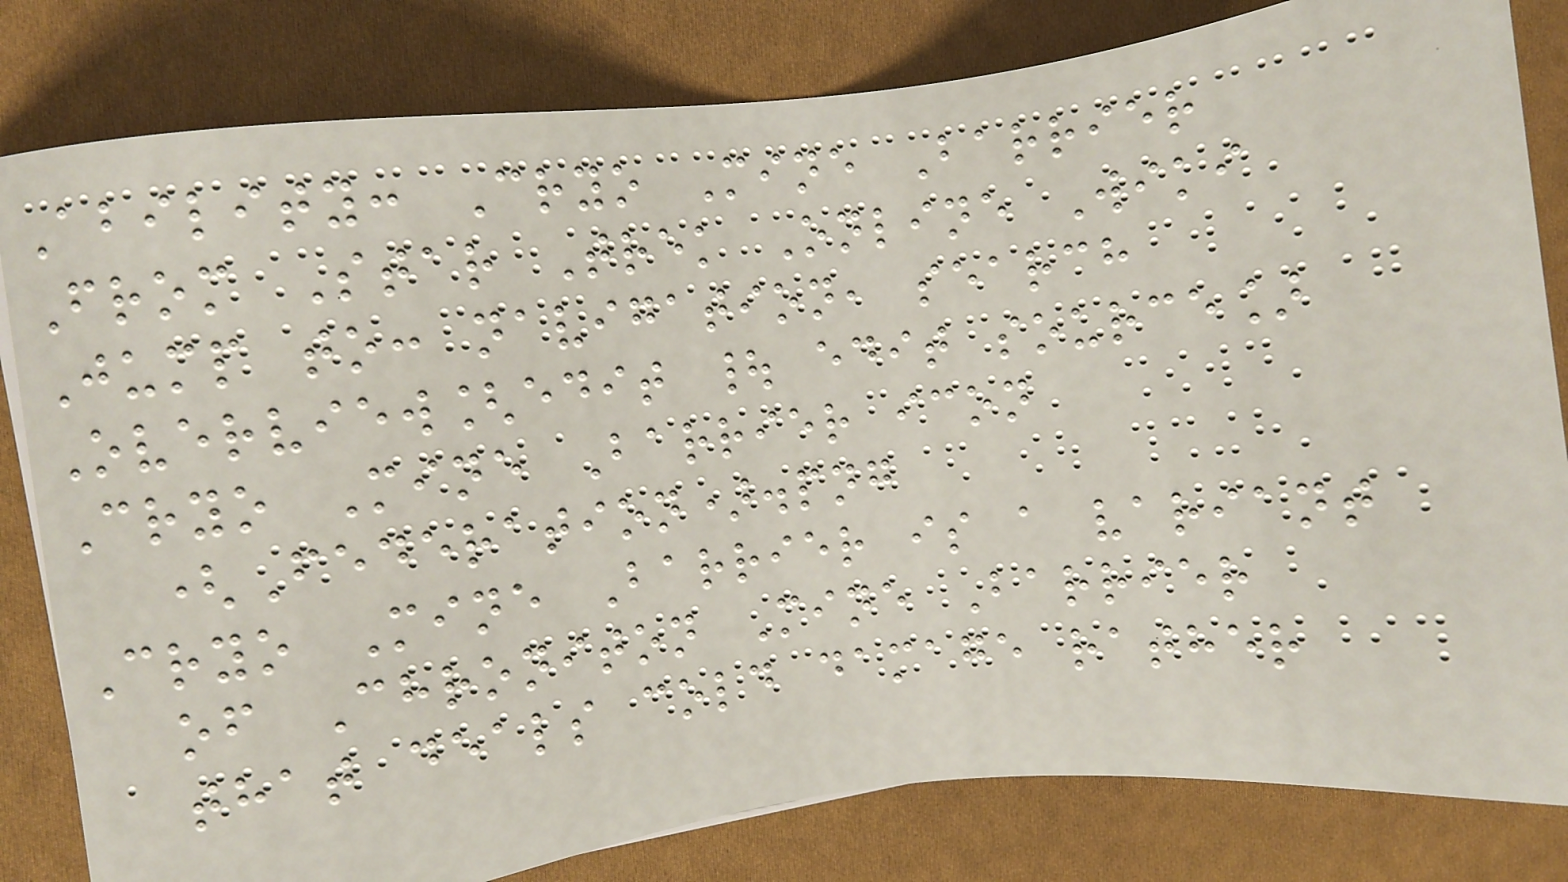Ability: Cryo Mine Barrier
From Star Trek Online Wiki
Jump to: navigation, search
Overview[edit | edit source]
Cryo Mine Barrier icon
(Federation).png
Cryo Mine Barrier is a variant
of Chroniton Mine Barrier
that deals cold damage rather
